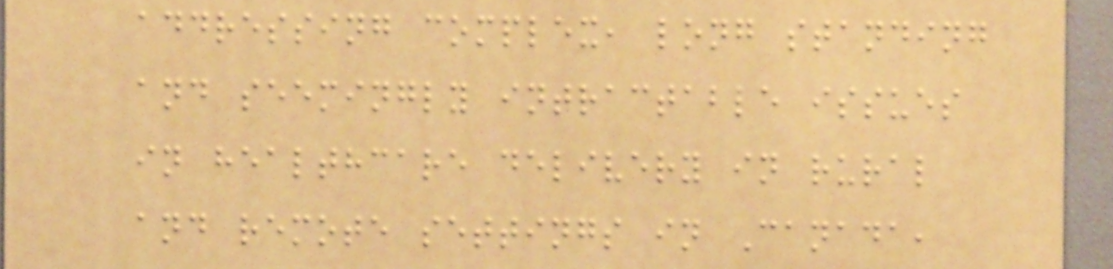addressing complex, long standing
and seemingly intractable issues
in healthcare delivery in rural
and remote settings in Canada,
